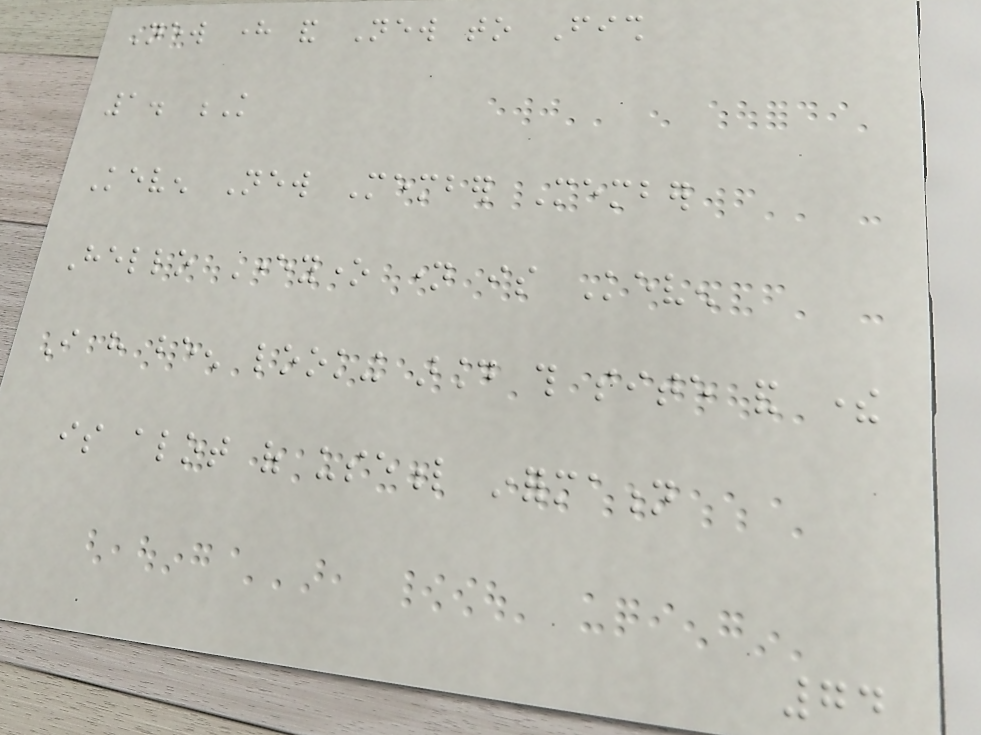New here and New to Fish
1. K
Keven New Member Member
Hello Everyone name is Keven
I have been looking around this site and there
is alot of useful information
74
